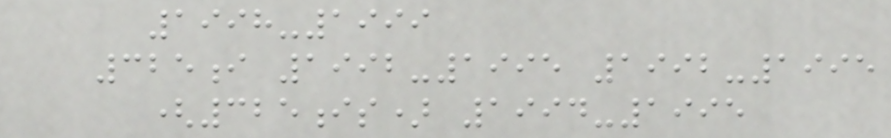1998-1999
325i 1992-1995 1992-1995
(325is) 1994-1995
